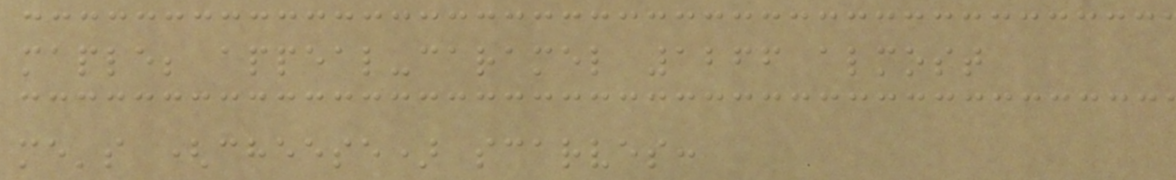maple; appeal-caramel 1266 almost
me's (cheese) scarves:
